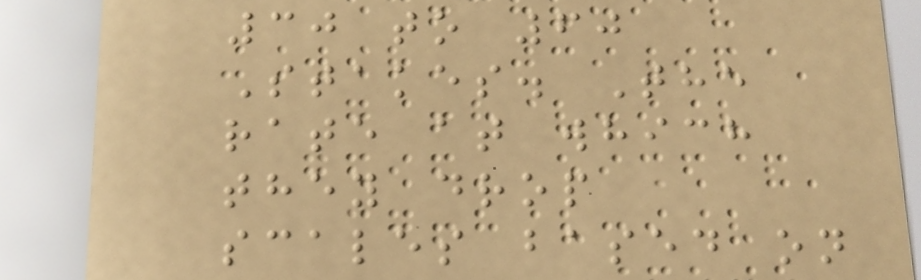30 to 60
Stakes. The
rate at which
they drop
scales based on
